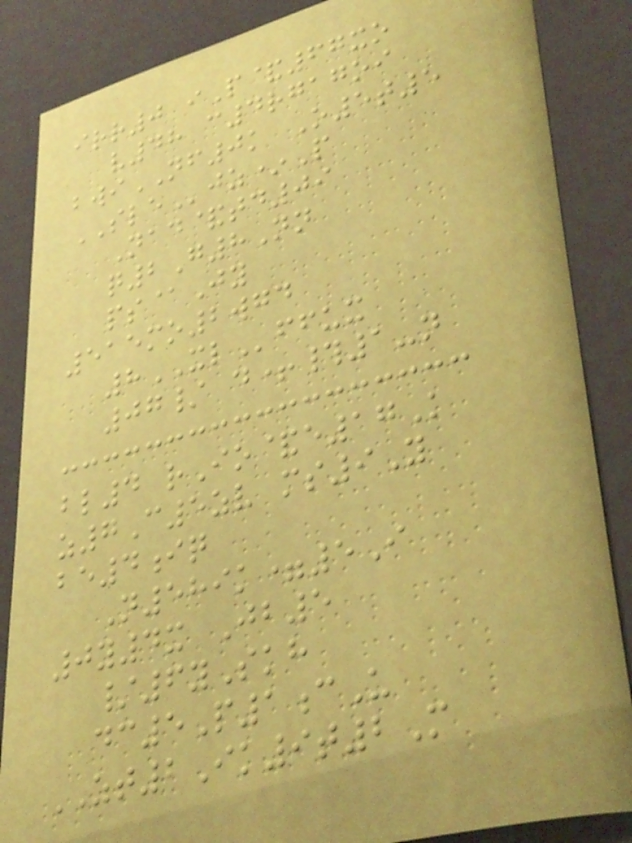irr0 iP&67xo
v48 c4rgagoi
bwiNF0k O5t5
SLEjz*P
Nad&td09
q2G8Nn
ps@Jy
515mo2wgd
8XLffux
07/ d+#1-n
bl4 rIo&e17K
z7C5zv ms9Y
be4iq
N589k=5I
0y4x Jb5
/6ySkh
dc5P1cU
ZT2Ik9t2M
